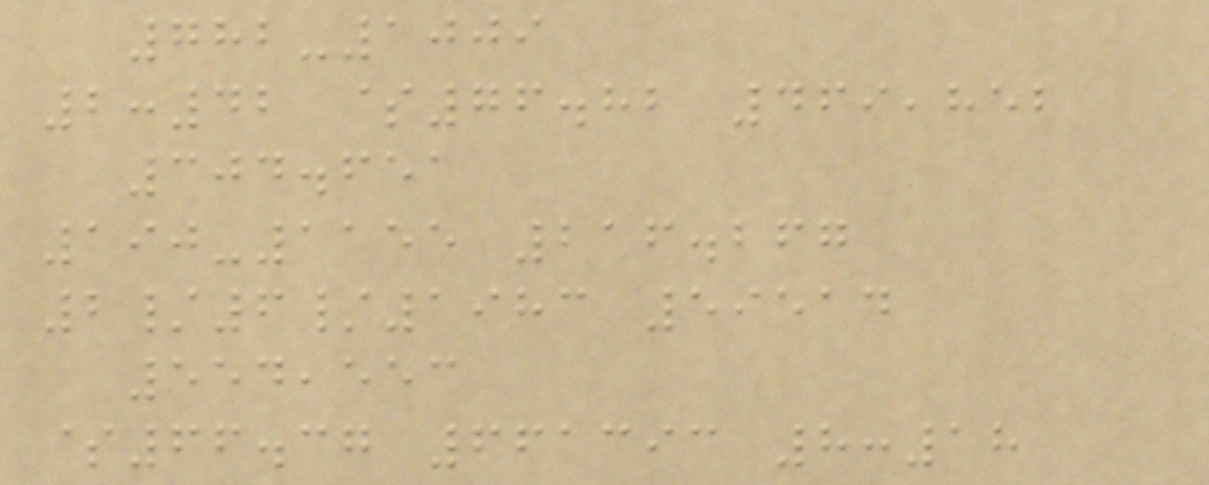782-1009
2:42 $76.82 469,852
304.651
190-1155 216.267
2/6/1983 59514
554,553
$66.37 661393 8:18
